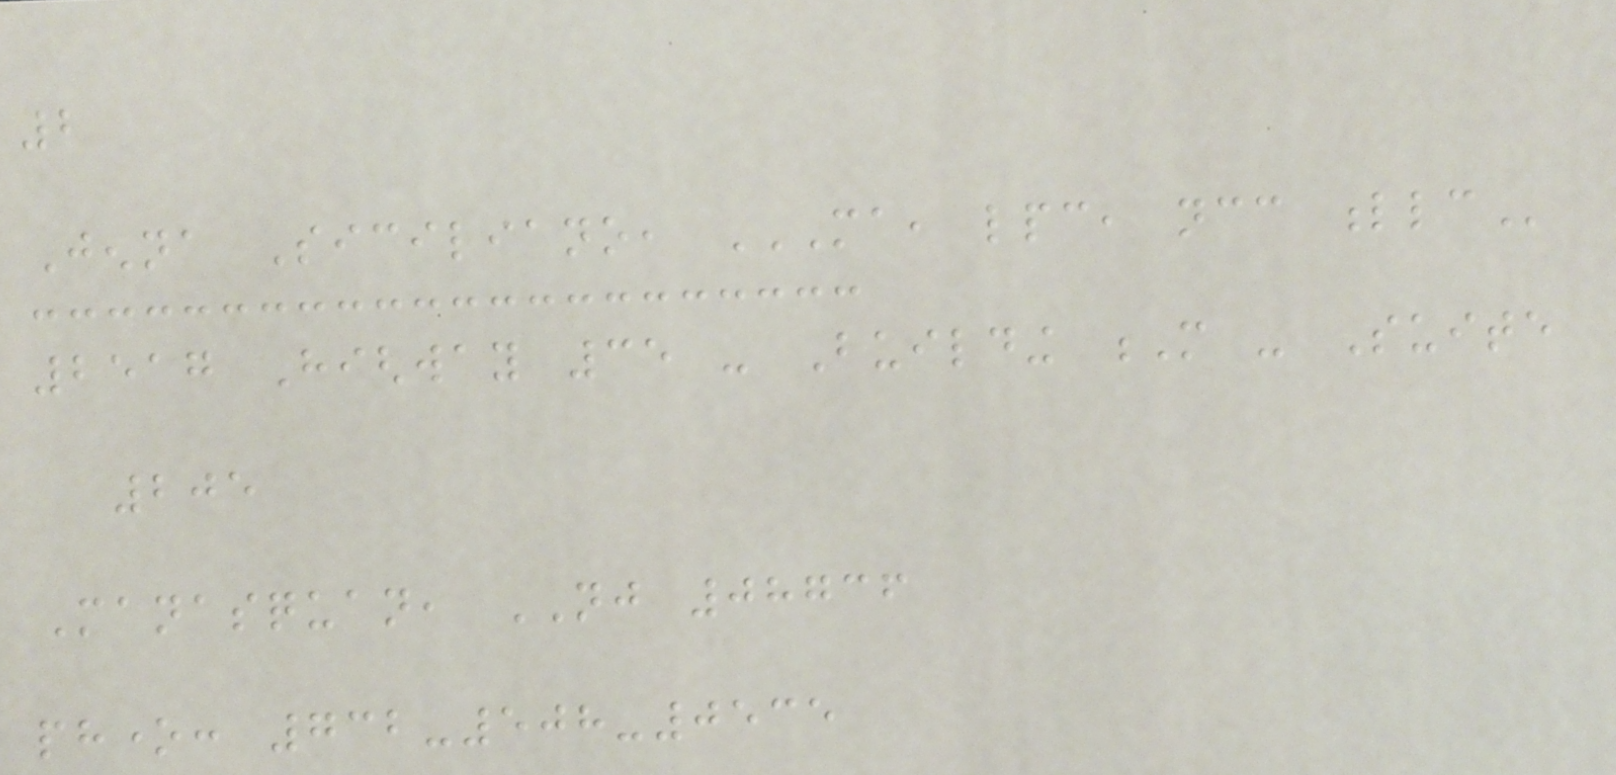2
Jenna Siciliano, MA, LPC, NCC LLC
2517 Highway 35 - Building M - Suite
205
Manasquan, NJ 08736
phone: 732-508-0535
